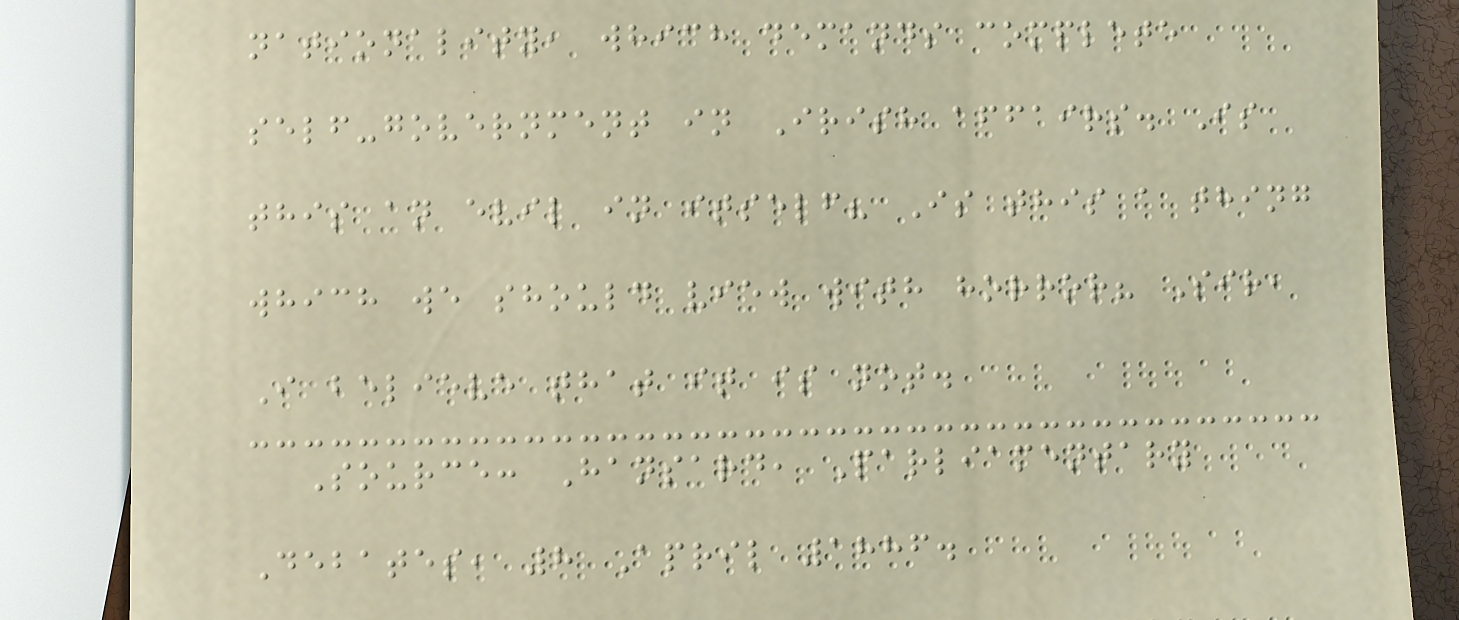nationality, which demands complete
self-government in Irish affairs. Is
this an evil in itself? Is this a thing
which we should view with horror? Sir,
I believe that it is not.
Source: Hansard, Parliamentary
Debates, 8 April 1886.
